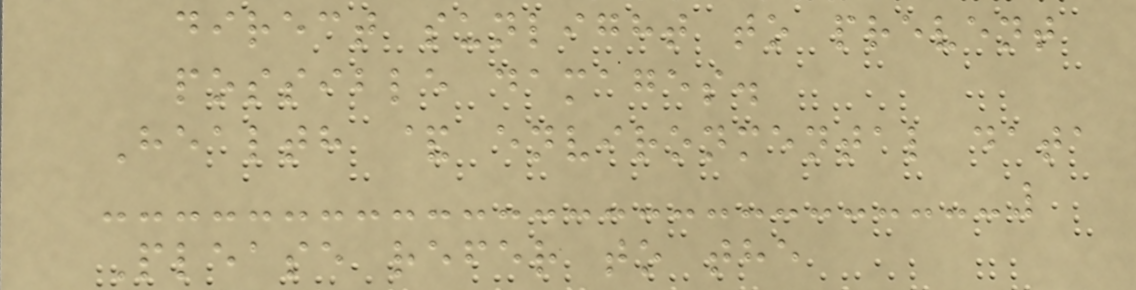direct sunlight to prevent
possible damages.
Health & environmental data
Please refer to the
